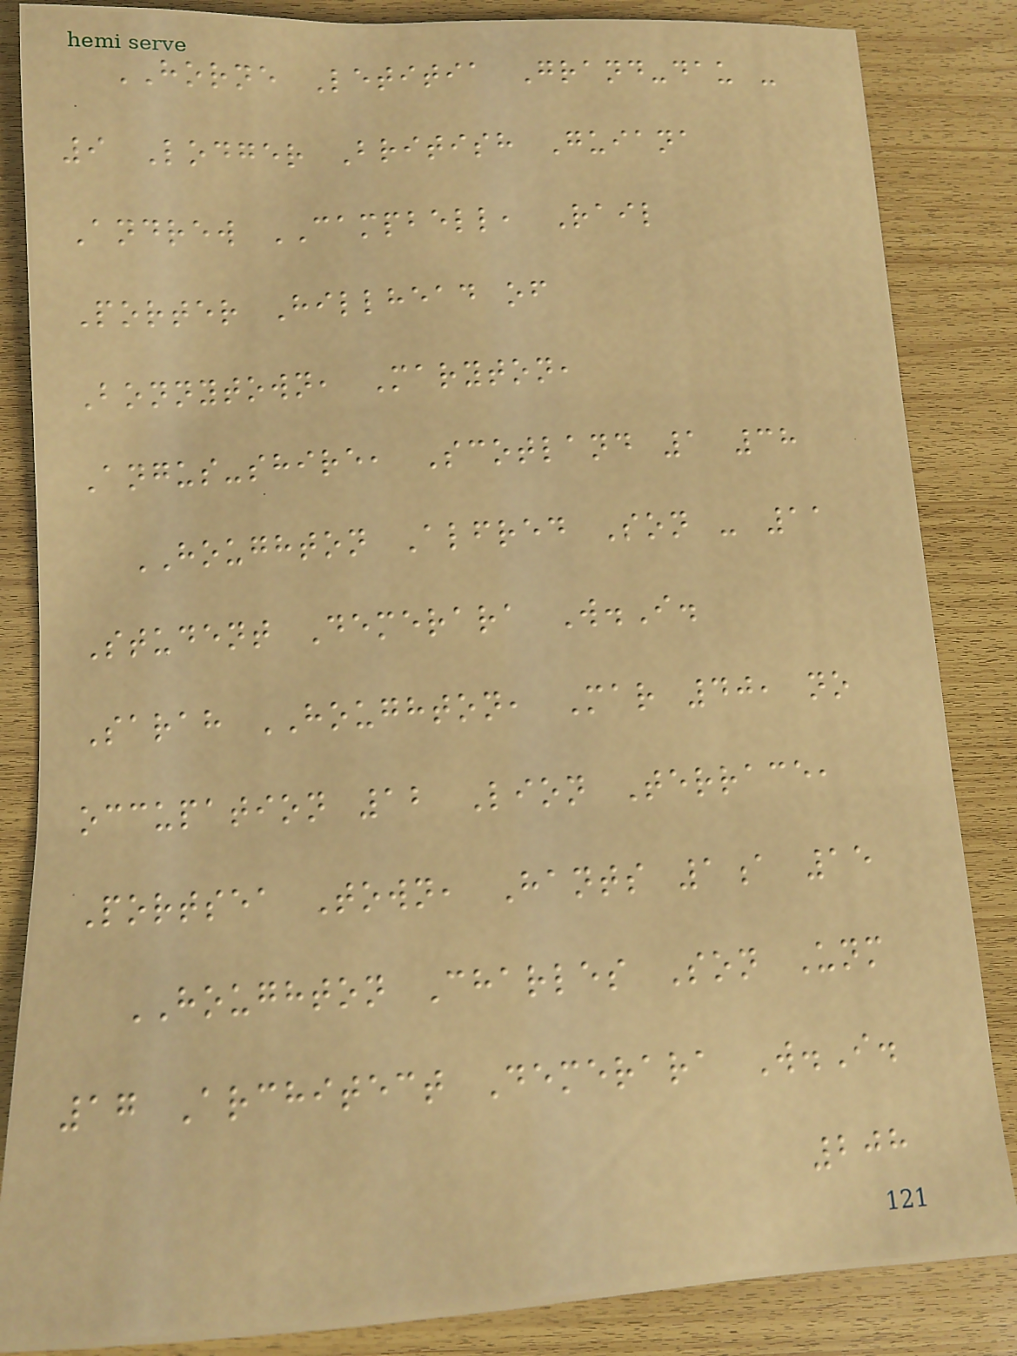HORNE Letitia Grand-dau -
9 Lodger British Guiana
Andrew CAMPBELL, Rail
Porter Hillhead of
Bonnytown, Maryton,
Angus-shire, Scotland 1 38
HOUGHTON Alfred Son - 11
Student Demerara W.I.
Sarah HOUGHTON, Mar 40, no
occupation 12 Lion Terrace,
Portsea Town, Hants 1a 15
HOUGHTON Charles Son Unm
17 Architect Demerara W.I.
208
